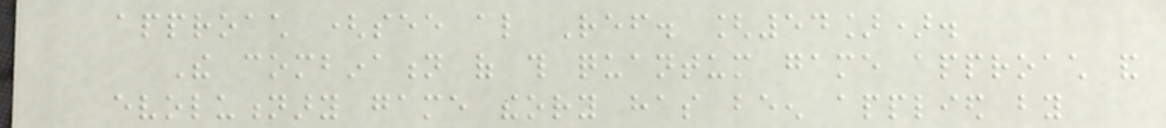approach (see also Ref. [54]).
The combination of this quantum game approach and
evolutionary game theory has been applied by
